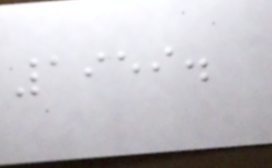1959.
